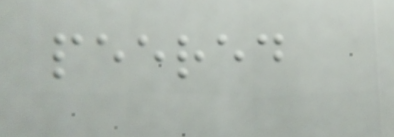peered
